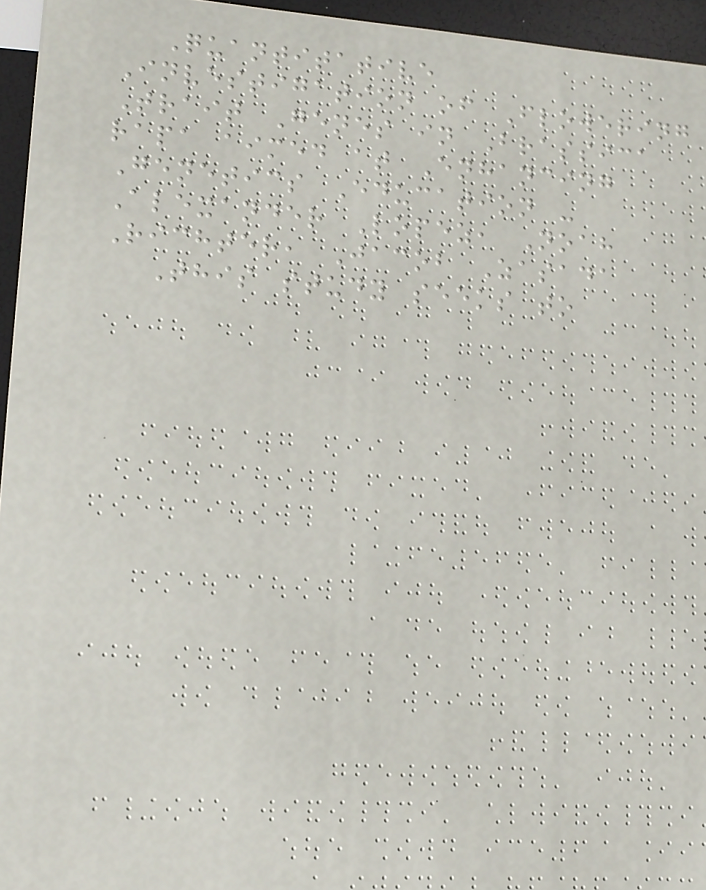Quantitative
Investigation of Flowering
Trait Genes in Brassica
rapa aimed at Enhancing
Genetics Education -
Alexander Lopez, Noah
Richter, Jacob Zasada
This study seeks to
